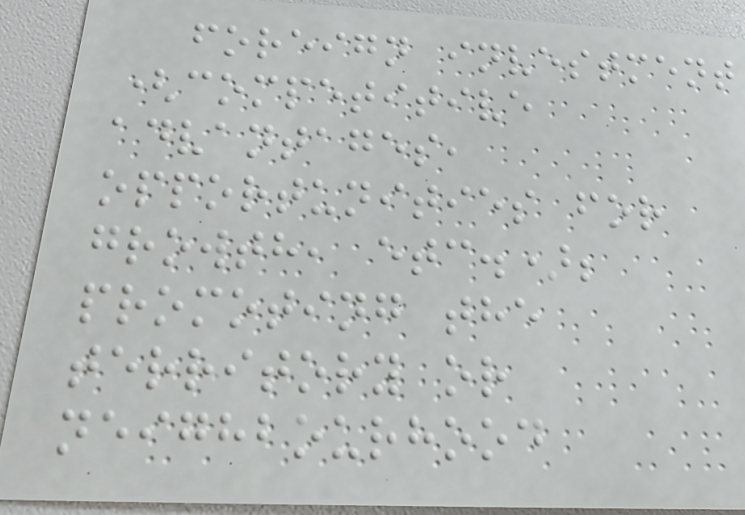foreign investment
(competitive
advantages,
opportunities for
growth, etc.);
promoting the
territory or
neighbourhood
